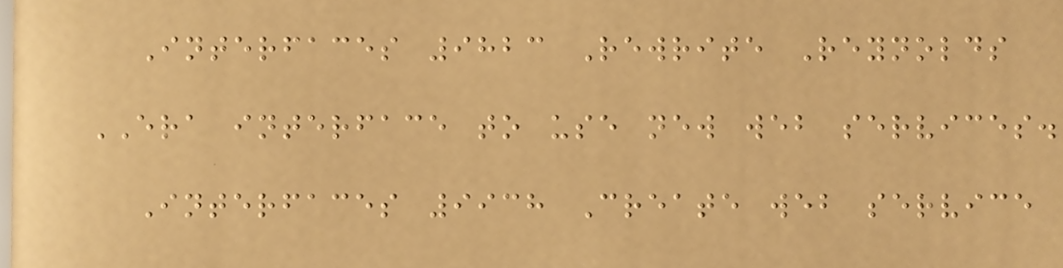Interfaces 9823 Rewrite Reynolds
ERA interface to use new web services.
Interfaces 9938 Create web service
